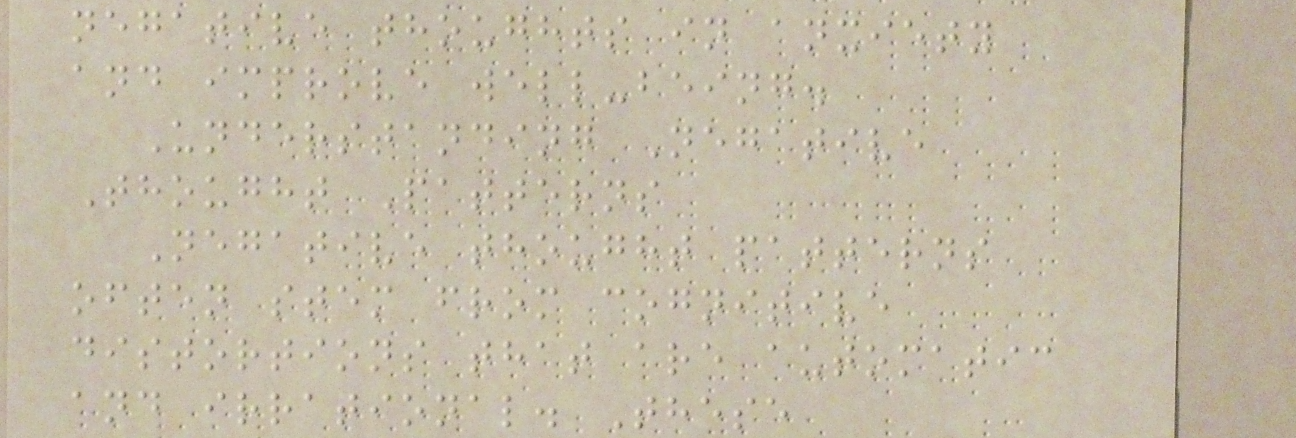negative thoughts in anxiety
and improve well-being.
Understanding Negative
Thought Patterns
Negative thought patterns
often stem from cognitive
distortions that are automatic
and irrational. These
